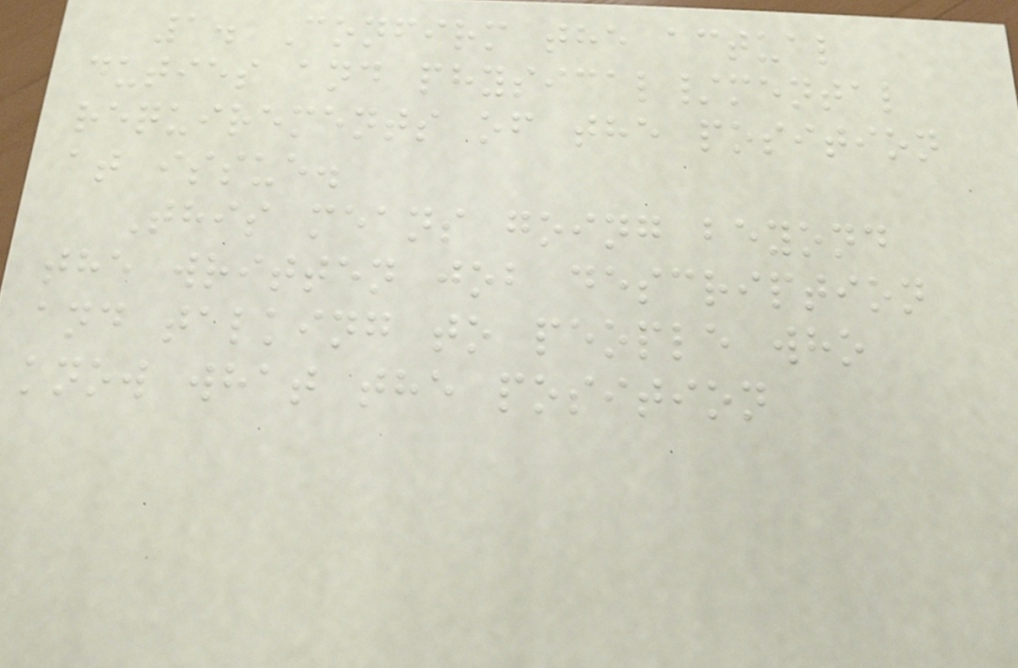1. Confirm the actual
duties and physical/mental
requirements of the position
at issue.
This means going beyond
the written job description
and talking to people who
know what the position
